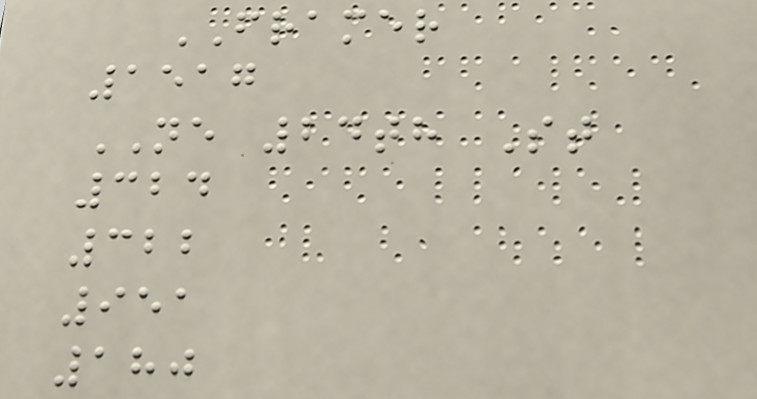FRAMER
1517
NE 24th St
324
322
951
180
